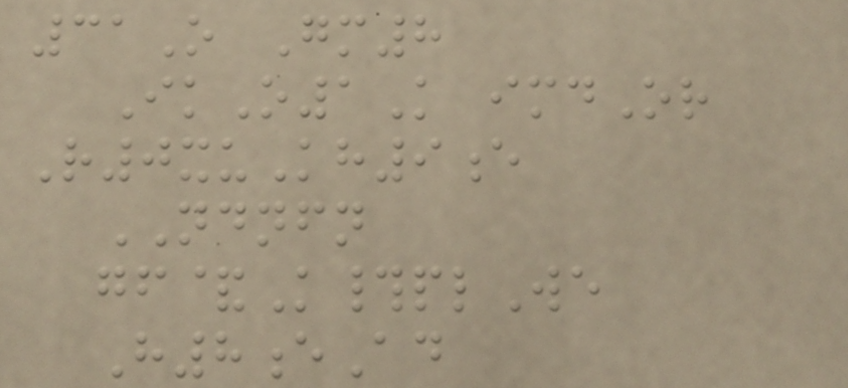31O Gm8
IkO1K imdOr
R0xuKh9e
NDNFN
gf&K#plWe
H8eAd
